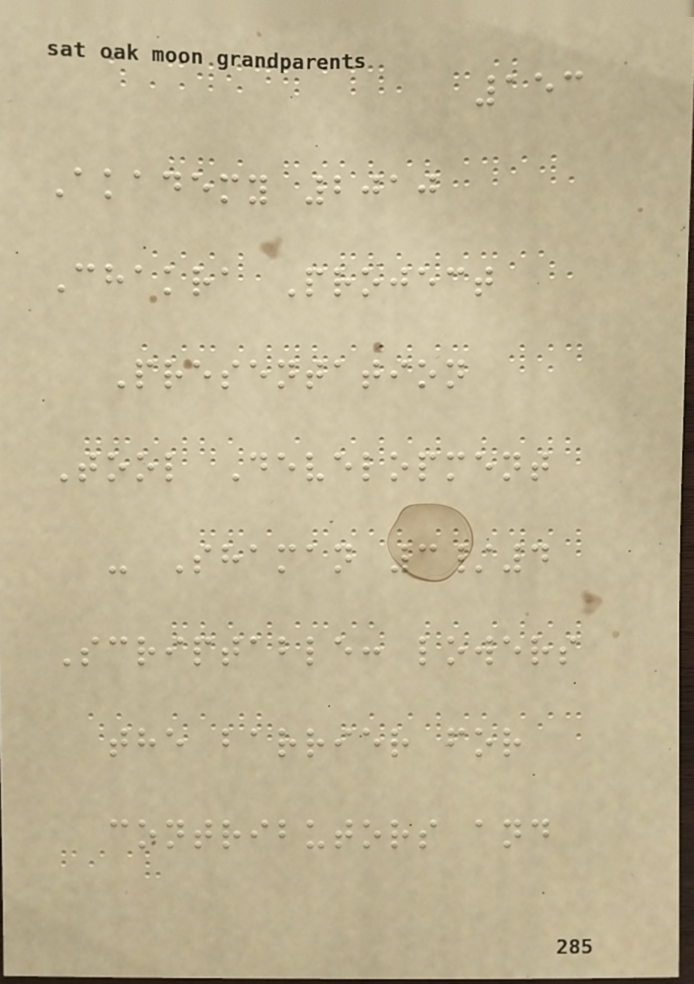153
Akademy 2010
Chakra Project
Presentation
Tool Development
- Shaman 3/4
Scriptable: lowers
the barrier for
contributors and
